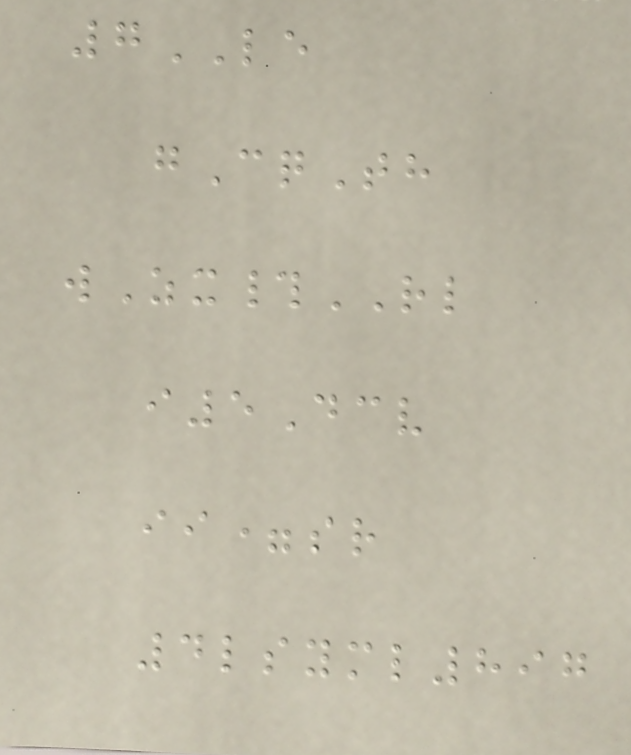7LE
gCqTh
wZx#RL
i5Dcv
ii=sr
4lsyml897
